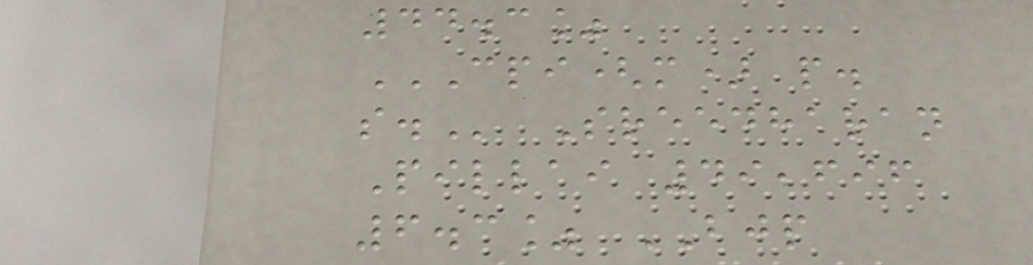44.3%
CPI(M) P.
S. Sreedharan
Pillai 49,696
6.3% BJP
